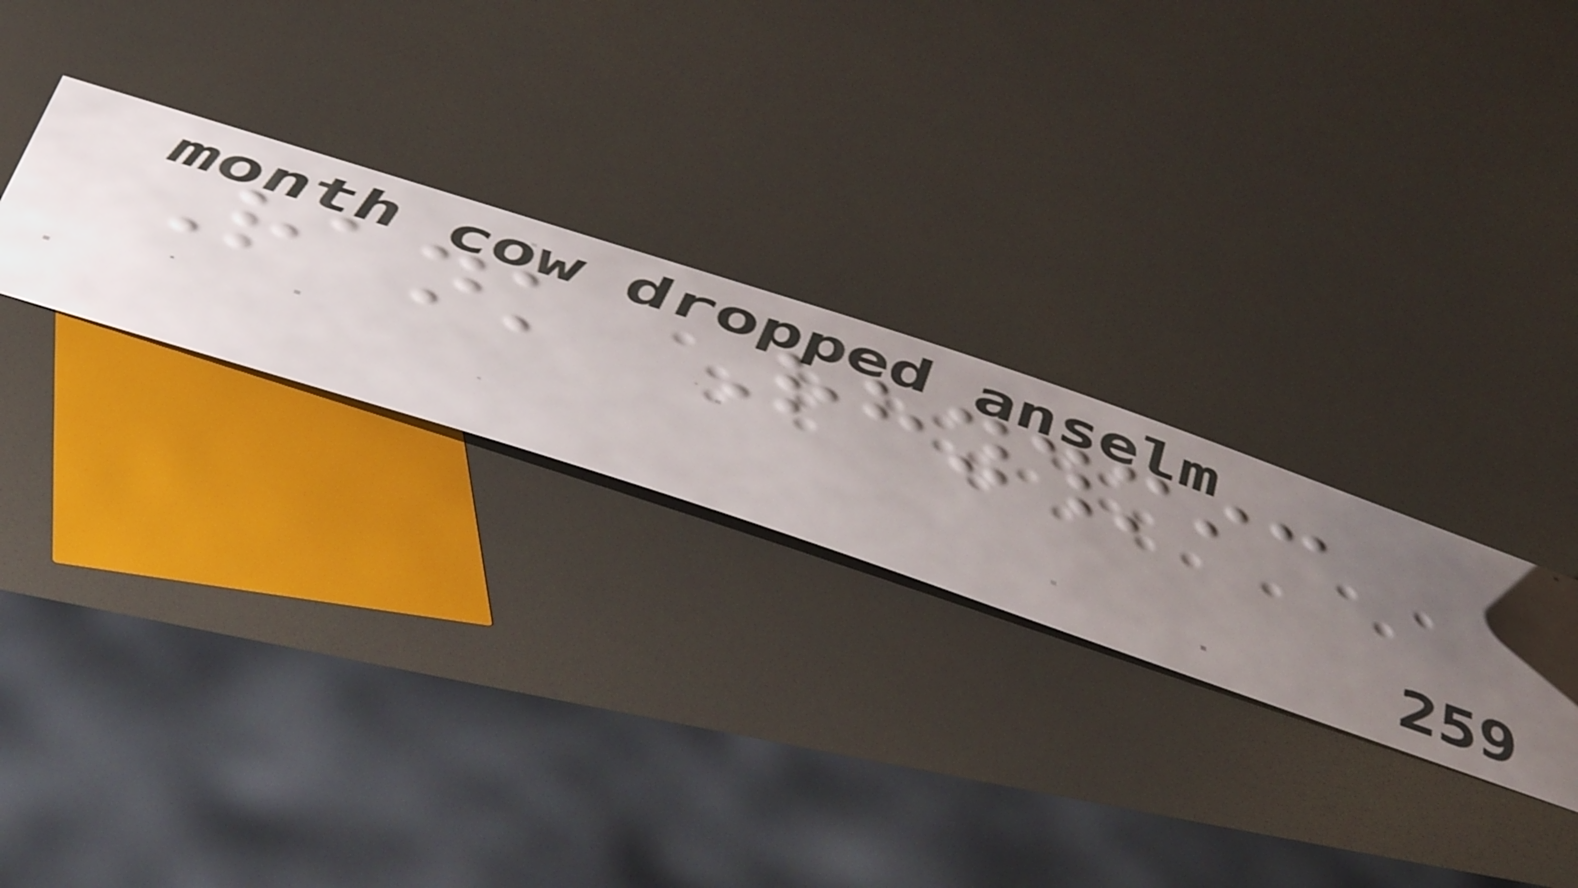Rank Rhythmic
